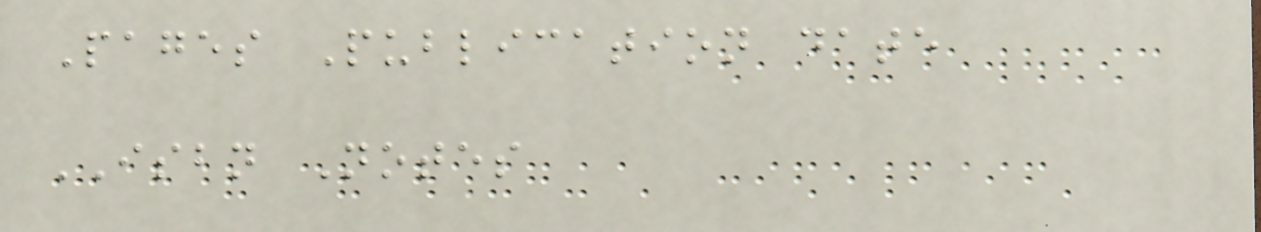Pages Publication date
ISBN Notes
